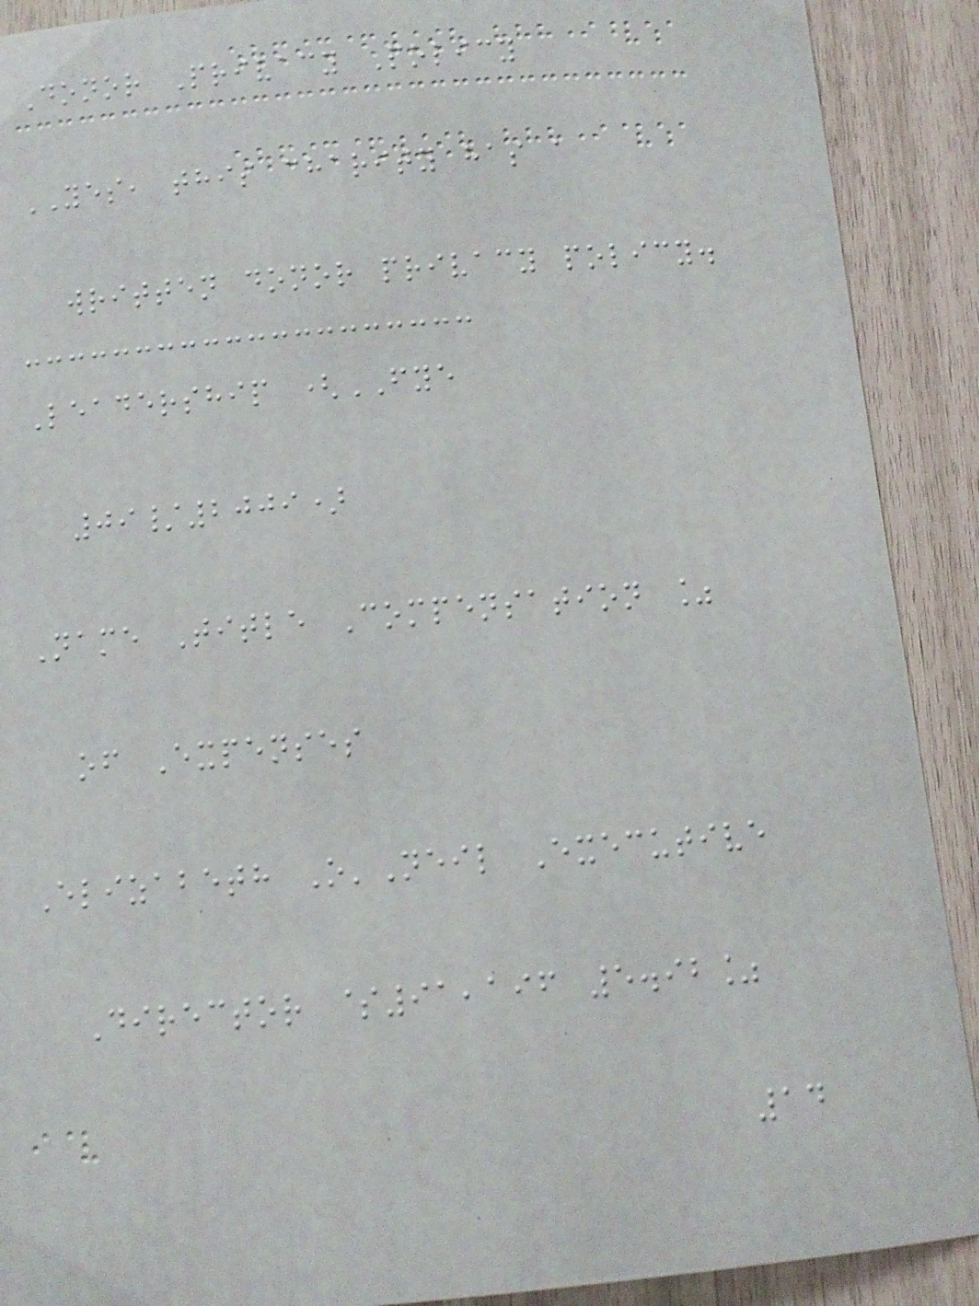Donor Privacy Policy
YES, this charity has a
written donor privacy policy.
Leadership (FYE
09/2009)
Name Title Compensation %
of Expenses
Elizabeth O'Neil Executive
Director $91,196 5.92%
14
